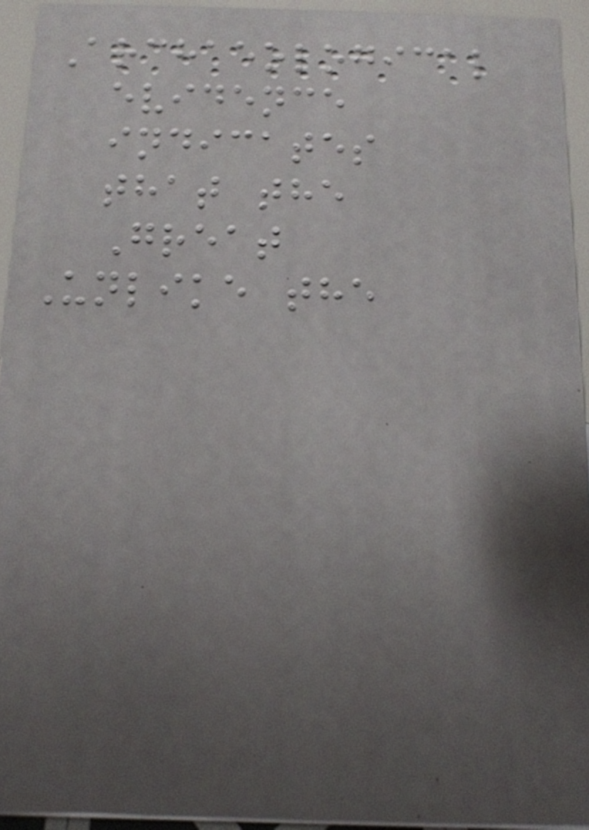Archaeological
evidence
indicates
that the
Great
Unlike the
